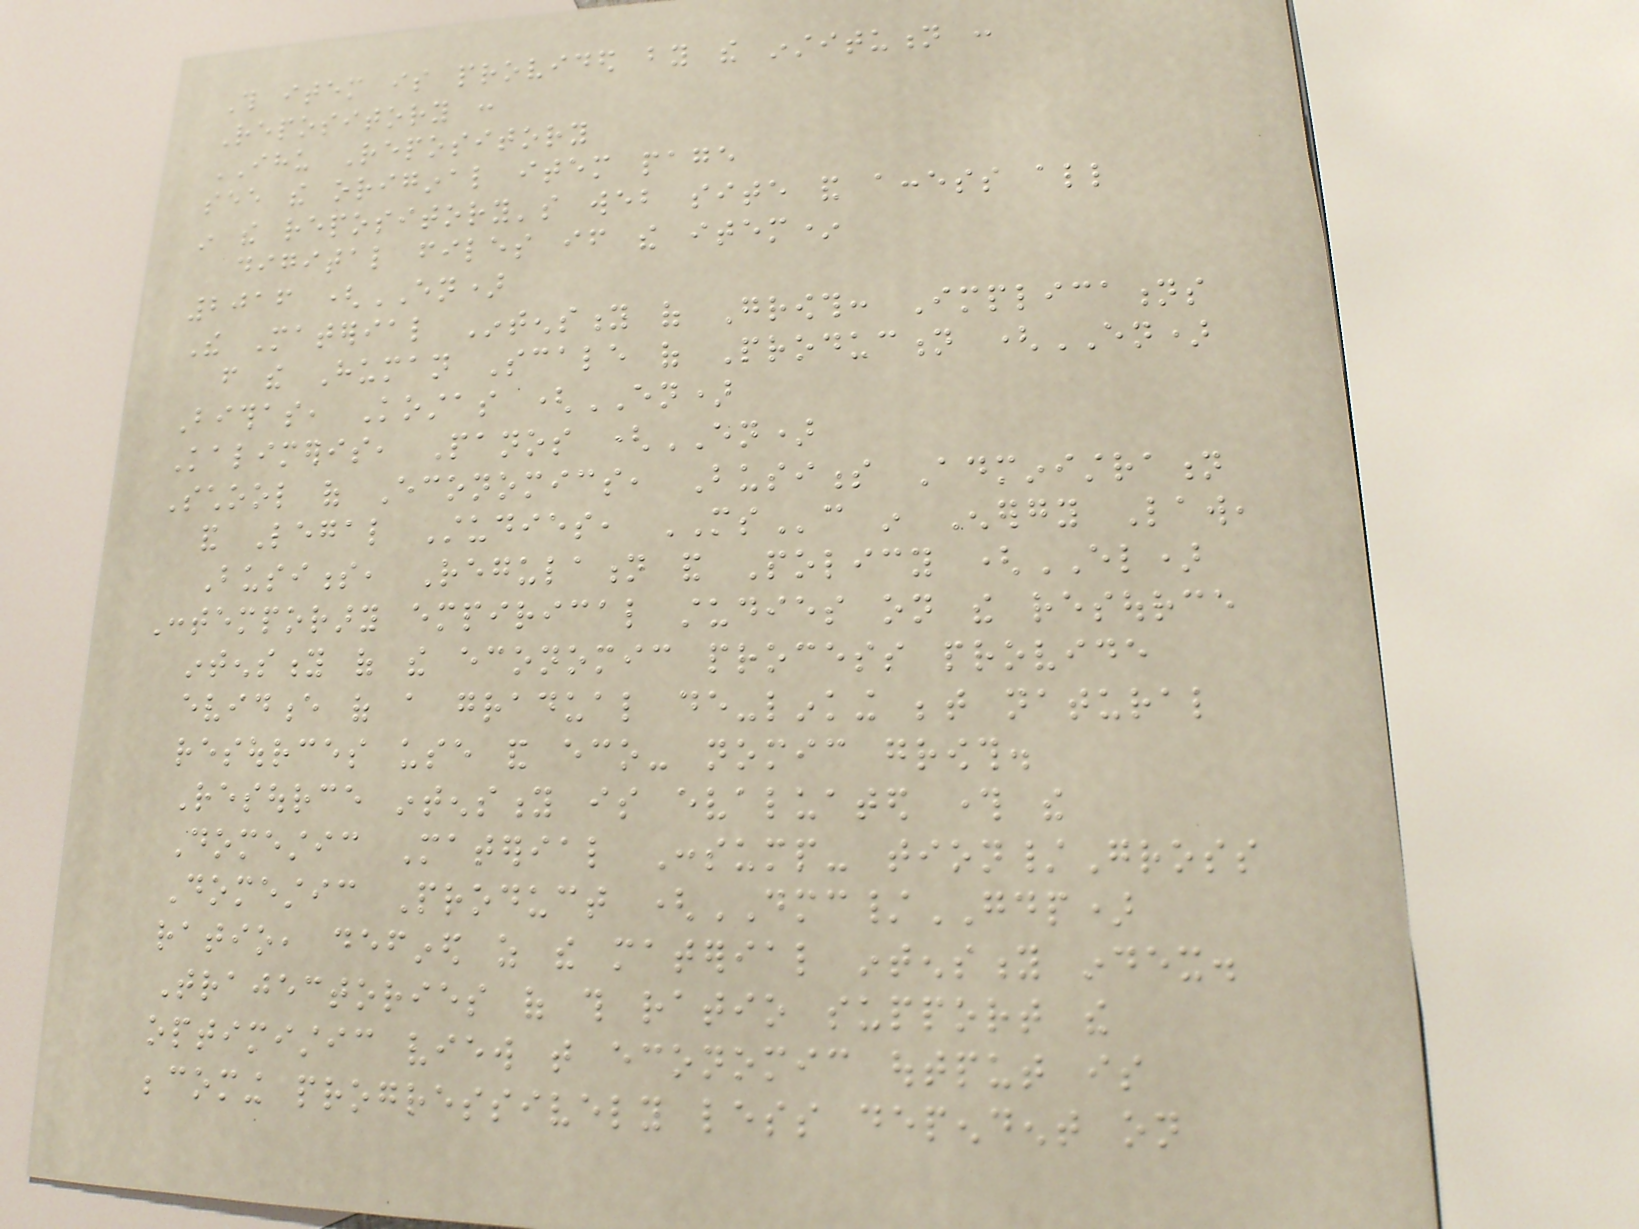This item is provided by the institution :
Repository :
IHU Repository
see the original item page
in the repository's web site and access all
digital files if the item*
2016 (EN)
The Material Intensity of Growth: Implications
from the Human Scale of Production (EN)
Bithas, Kostas (EN)
Kalimeris, Panos (EN)
School of Economics, Business Administration
and Legal Studies, MSc in Energy Law,
Business, Regulation and Policy (EL)
Contemporary empirical studies on the resource
intensity of the economic process provide
evidence of a gradual de-linking between natural
resources use and eco- nomic growth.
Resource intensity is evaluated through the
Domestic Material Consump- tion/Gross
Domestic Product (DMC/GDP)
ratio, defined as the material intensity index.
Trajectories of this ratio support the
optimistic view that economic output is
becoming progressively less dependent on
